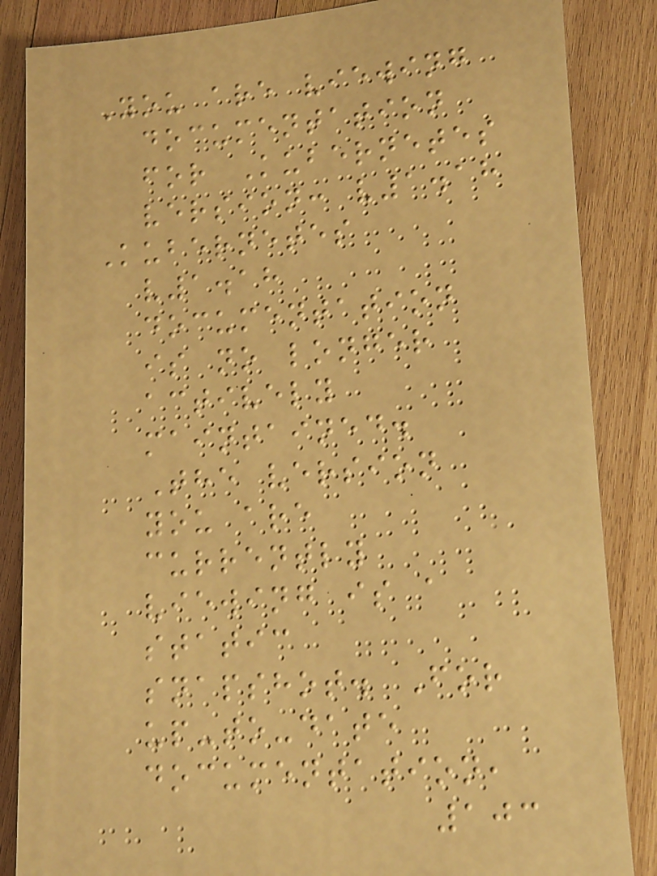You are viewing
documentation
for Kubernetes
version: v1.18
Kubernetes
v1.18
documentation
is no longer
actively
maintained.
The version
you are
currently
viewing is a
static
snapshot. For
up-to-date
documentation,
103
